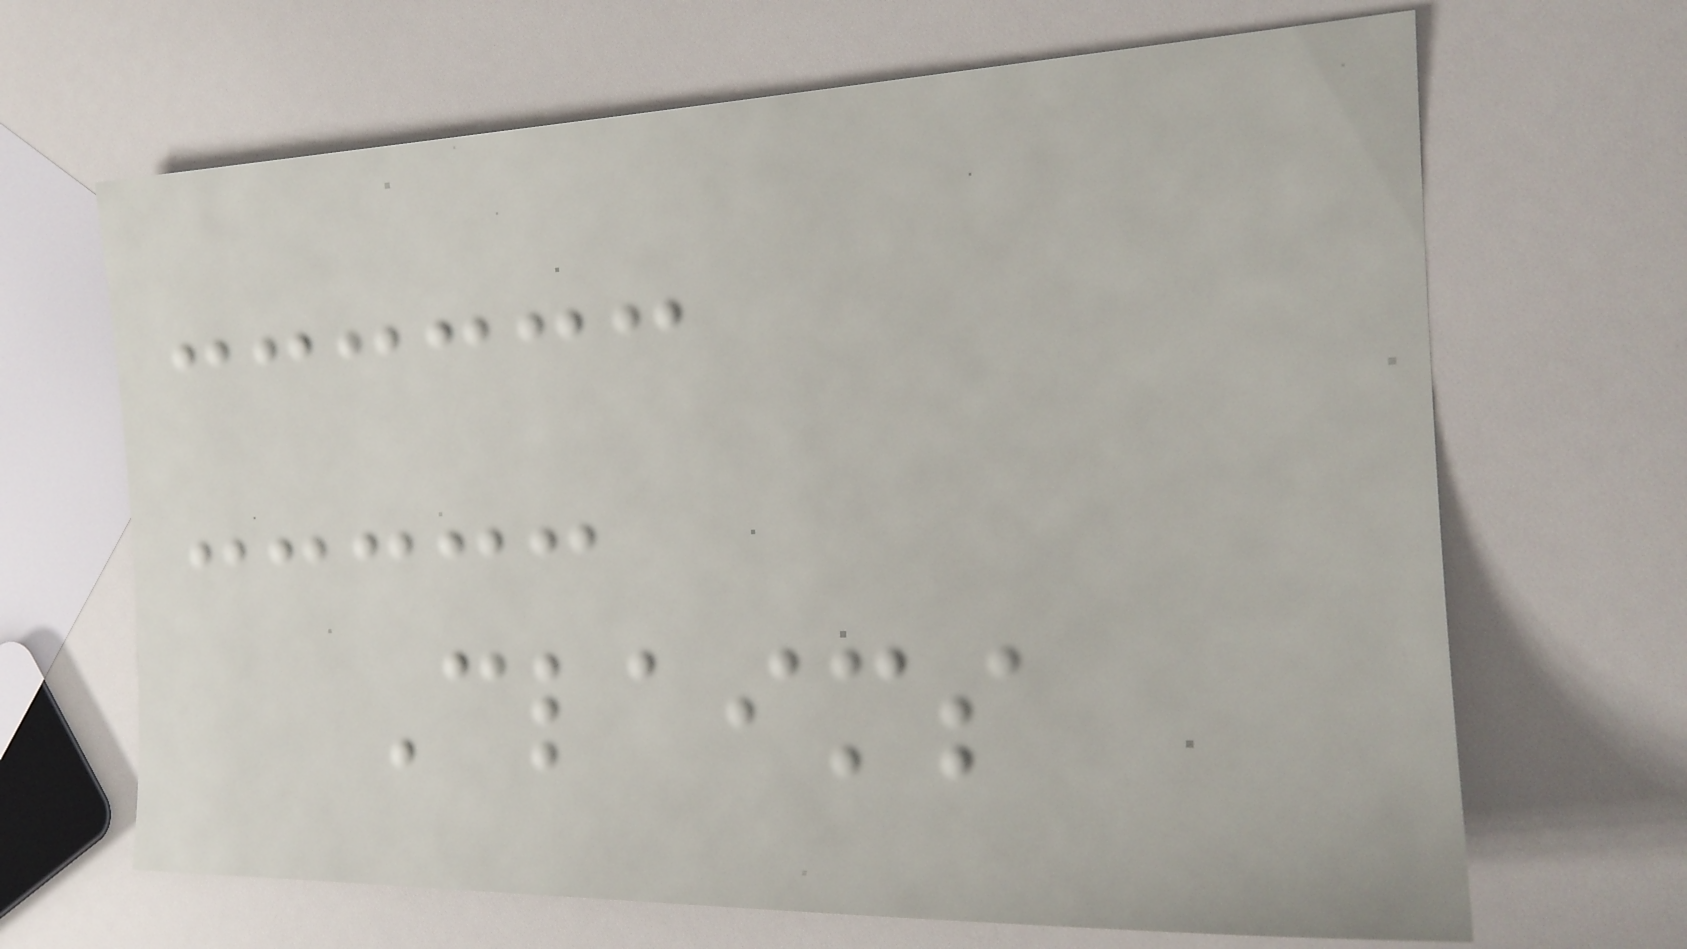Claims
